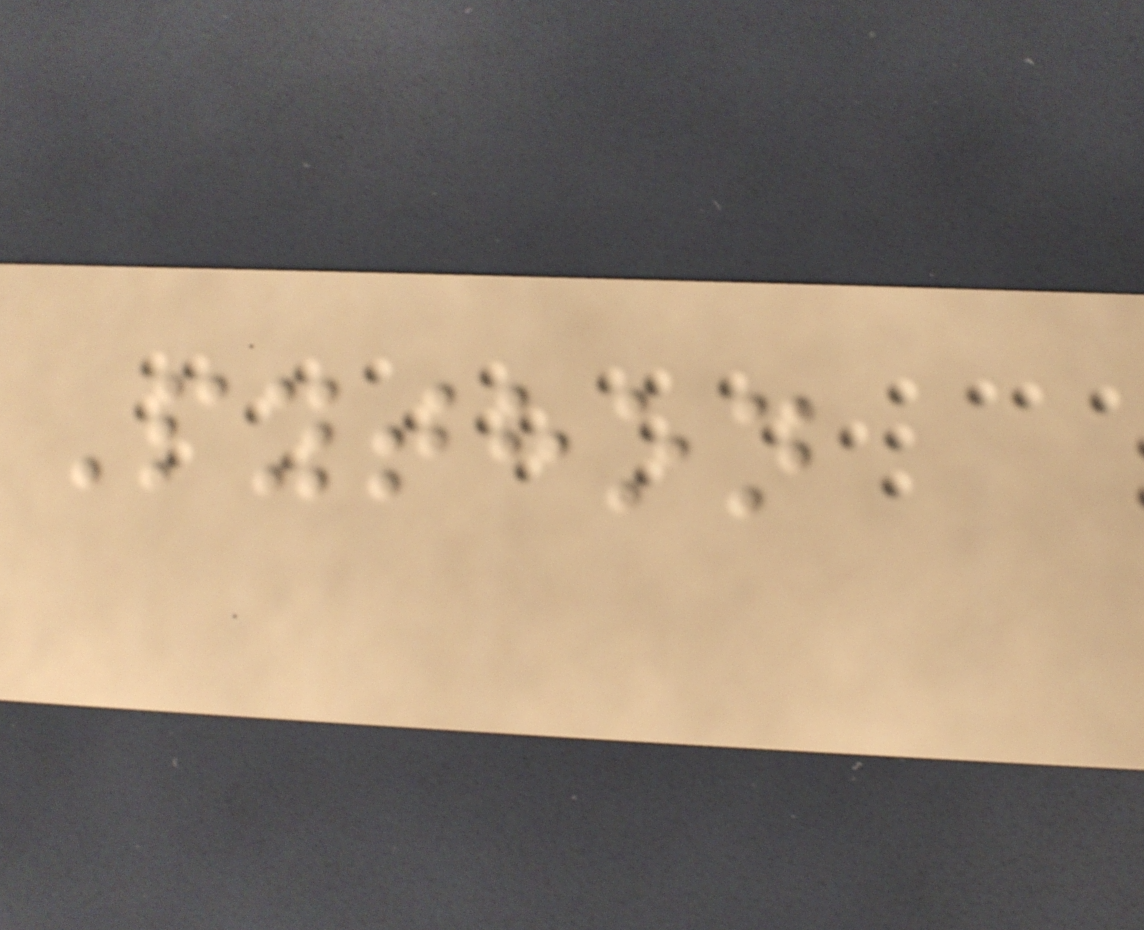Python
